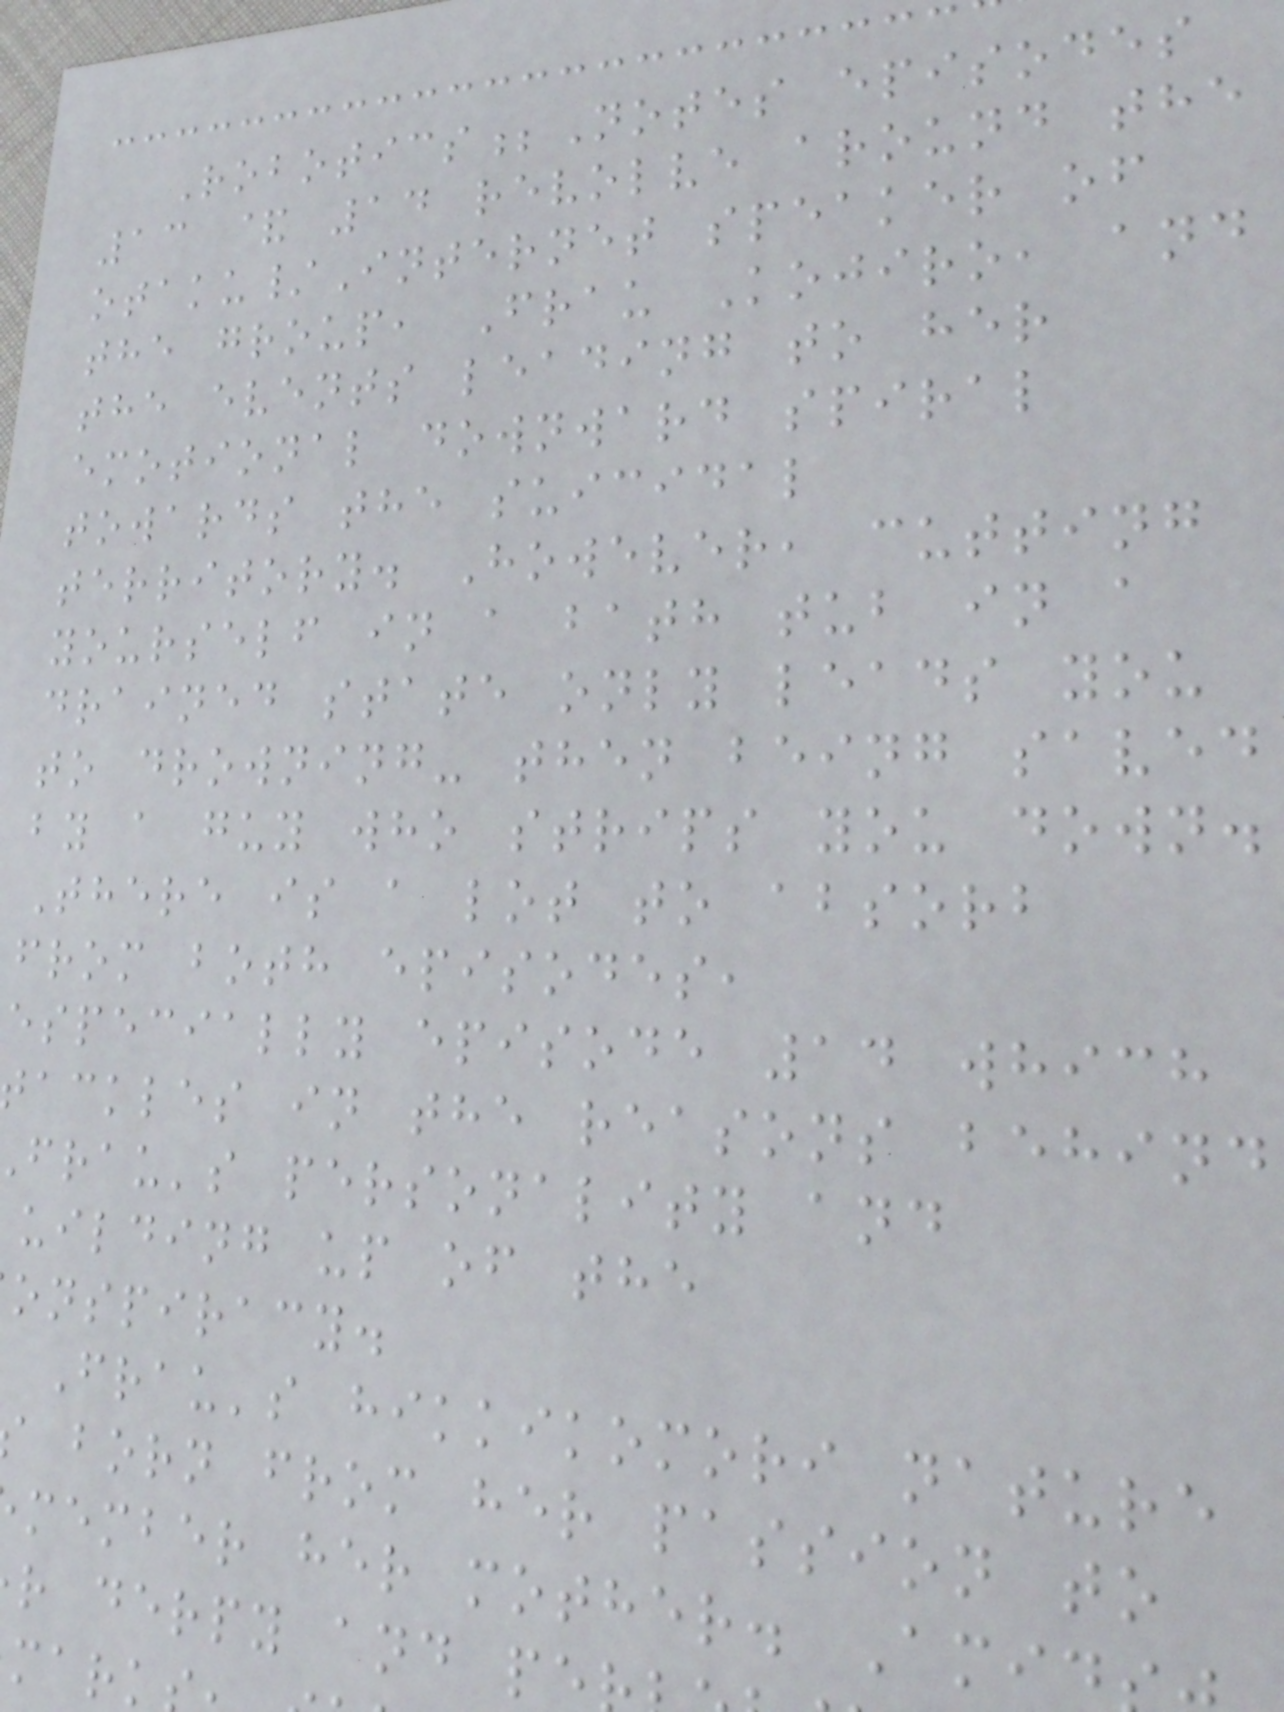Robotics;Notes episodes
13 & 14 revolve around the
otaku/Internet speaker of
the group, Frau Kojiro, and
the events leading to her
emotional downward spiral
towards the suicidal
territory. However, cutting
yourself in a bath tub in a
drained state only leads you
to drowning- then being saved
by a guy who strips you down.
There is a lot to absorb
from both episodes,
especially episode 14 which
ackles in the reasons behind
frau's personality and
uilding up of the
onspiracy.
Frau's hikkikomori nature
born from her passion to
member her mother. Amid
r derpy and pe
